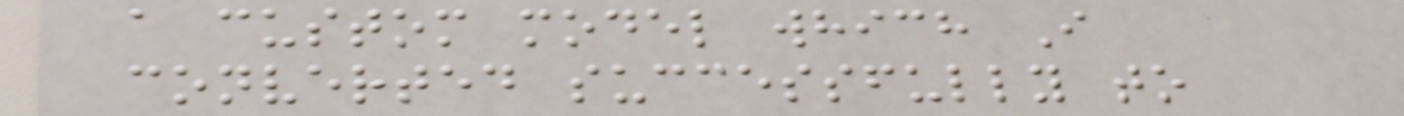a custom model which I
converted successfully to
